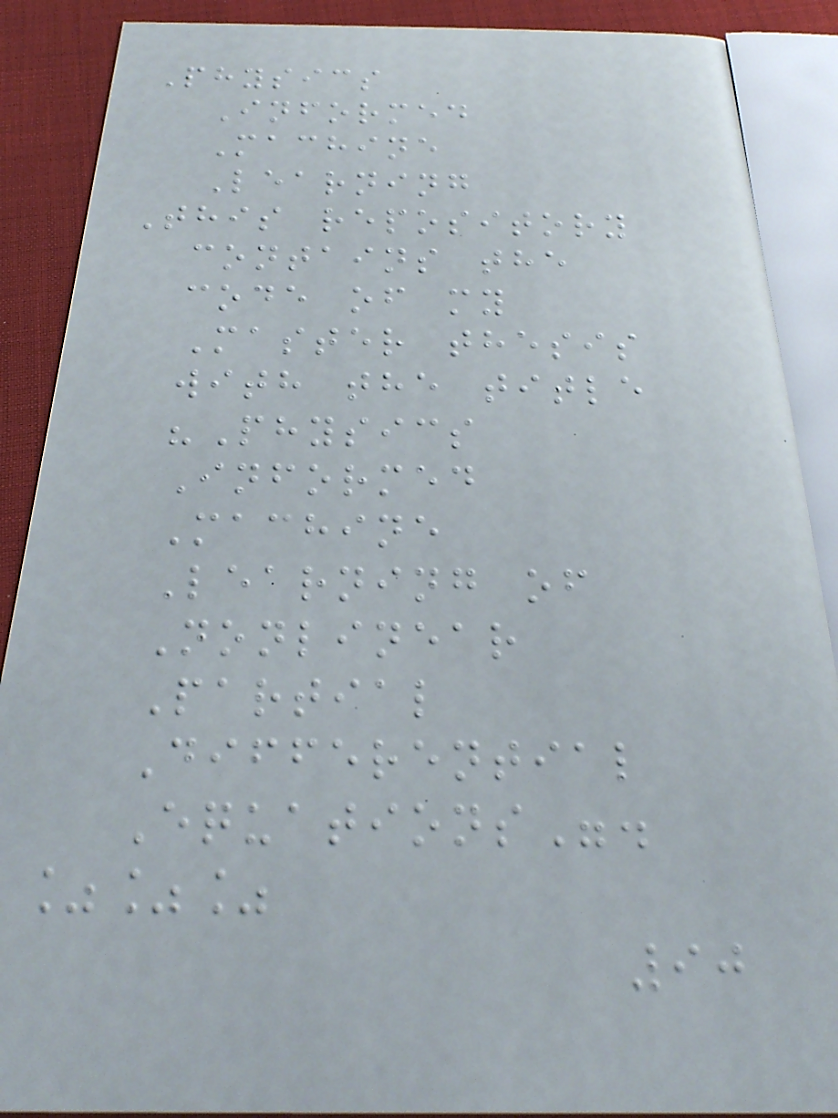Physics
Informed
Machine
Learning
This repository
contains the
code of my
Master thesis
with the title
"Physics
Informed
Machine
Learning of
Nonlinear
Partial
Differential
Equations".
%%%
90
